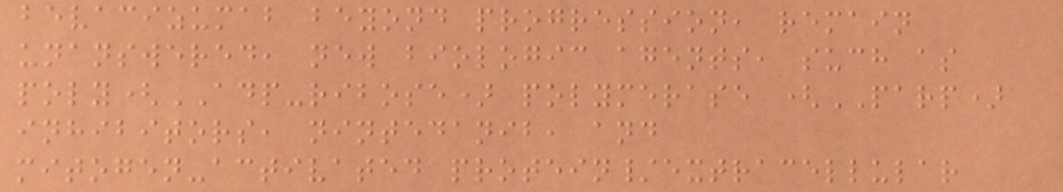bevacizumab beyond progression, remain
unanswered, new biologic agents, such as
poly(ADP-ribose) polymerase (PARP)
inhibitors, nintedanib, and
mitogen-activated protein/extracellular
